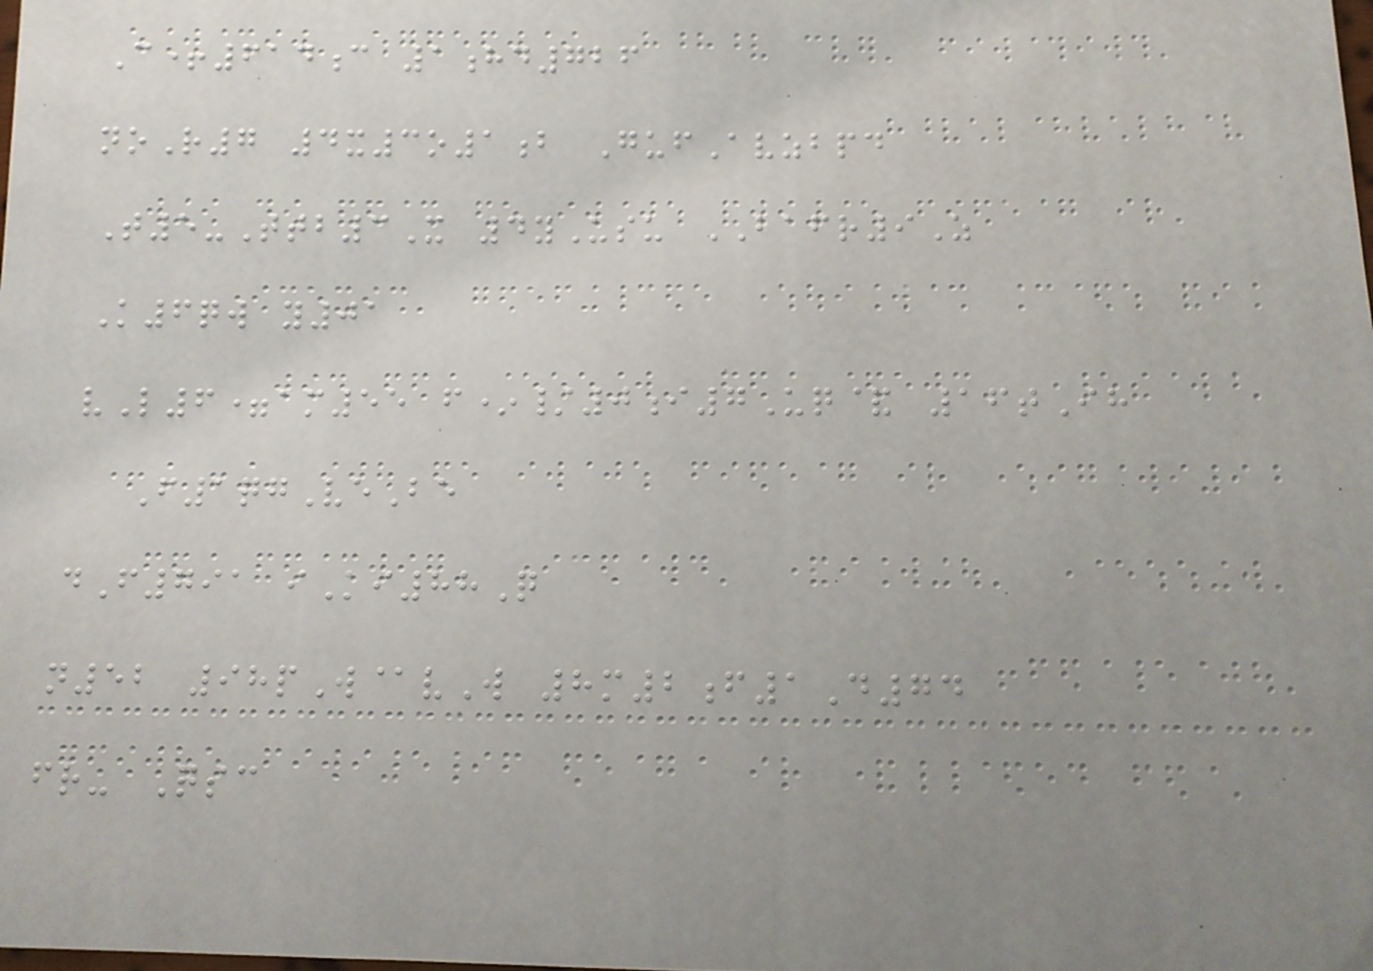C+614c 1hd726
noR7 4x3o1b GufAvzbpd
T5-Ttb3X 4yUsu BAFR9Z
K6qw y01
vL6=am55 f*/0i7Uq& 16tIh
F1qgVeBe
dF791 iKi88Q
n52 98pW@vW 8m2f1D74
fr- Qsc
